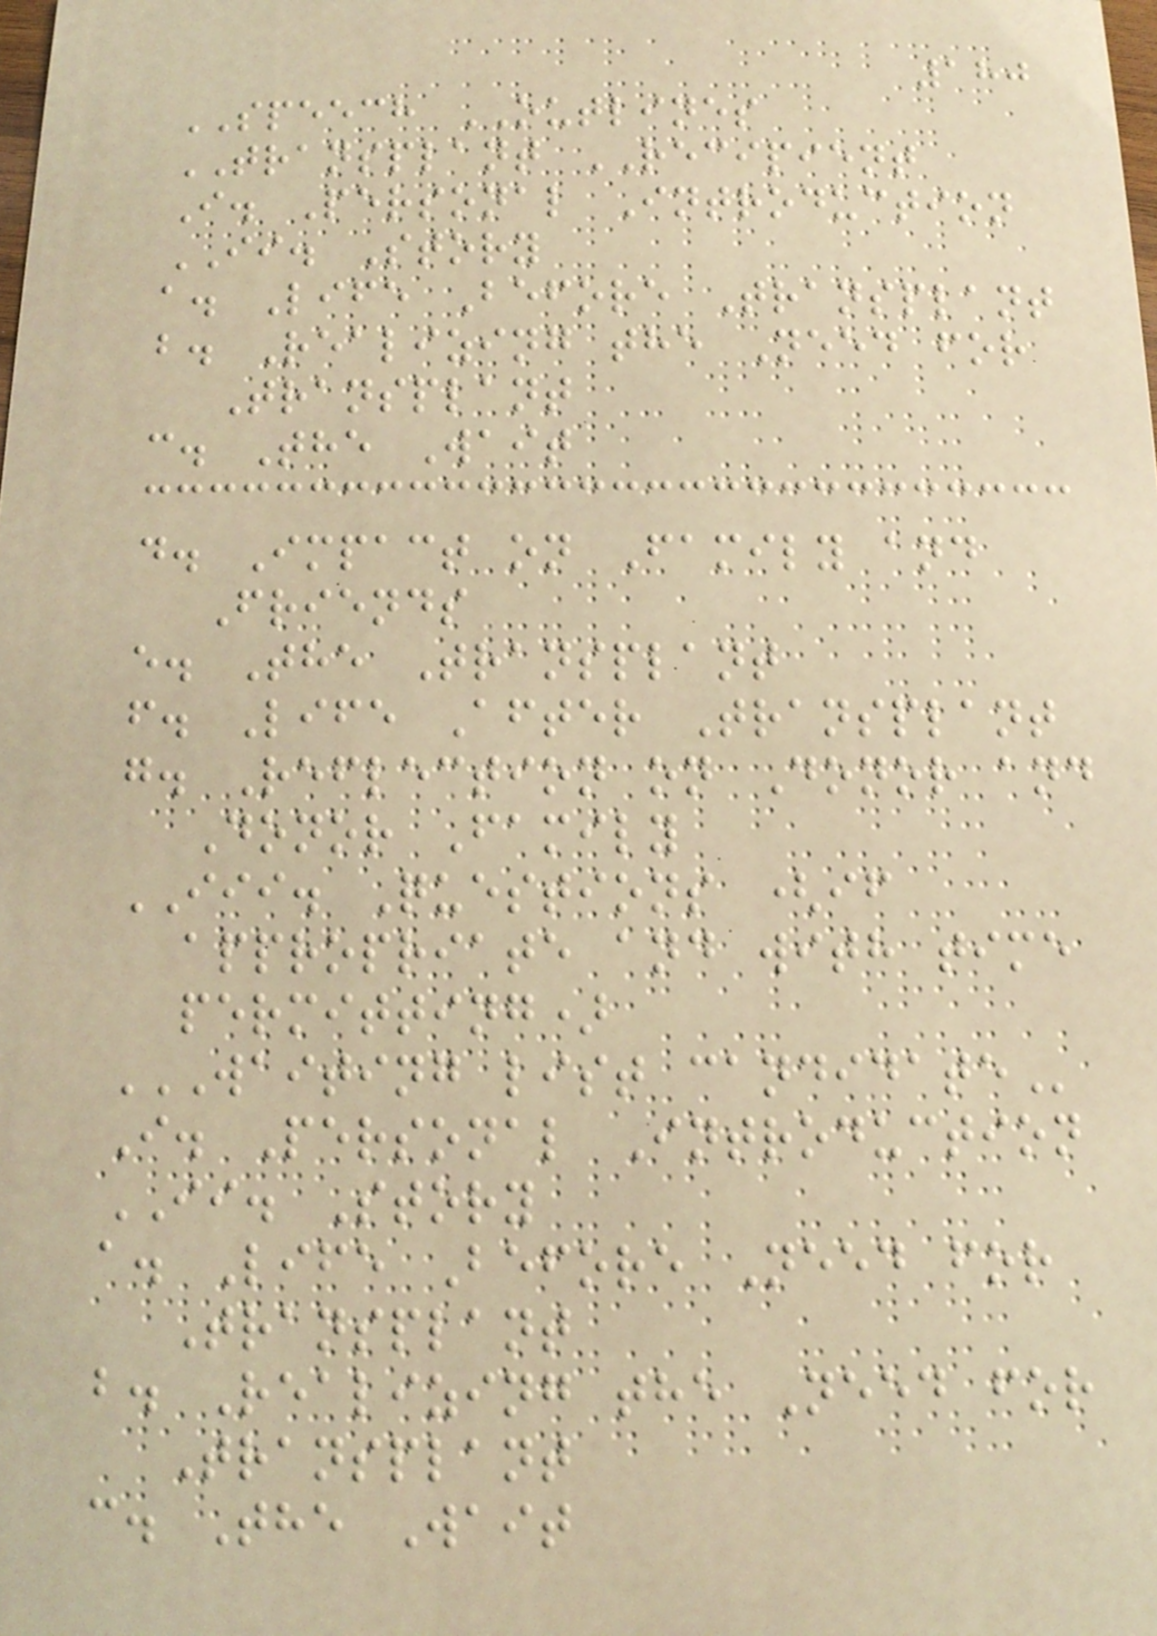180
SPEECH OUTLINES
TRANSPLANT RECIPIENT
I. Personal Introduction
II. Story
a. Life Before Transplant
b. Realizing the Need for
Transplant
c. The Wait
d. Impact on Family and
Friends
e. The Transplant
f. Life After Transplant
g. Reflection on Donor and
Donor Family
III. Questions (if
appropriate and with time
permitting)
WAITING LIST CANDIDATE
I. Personal Introduction
II. Story
a. Life Before Need for
Transplant
b. Realizing the Need for
Transplant
c. The Wait
